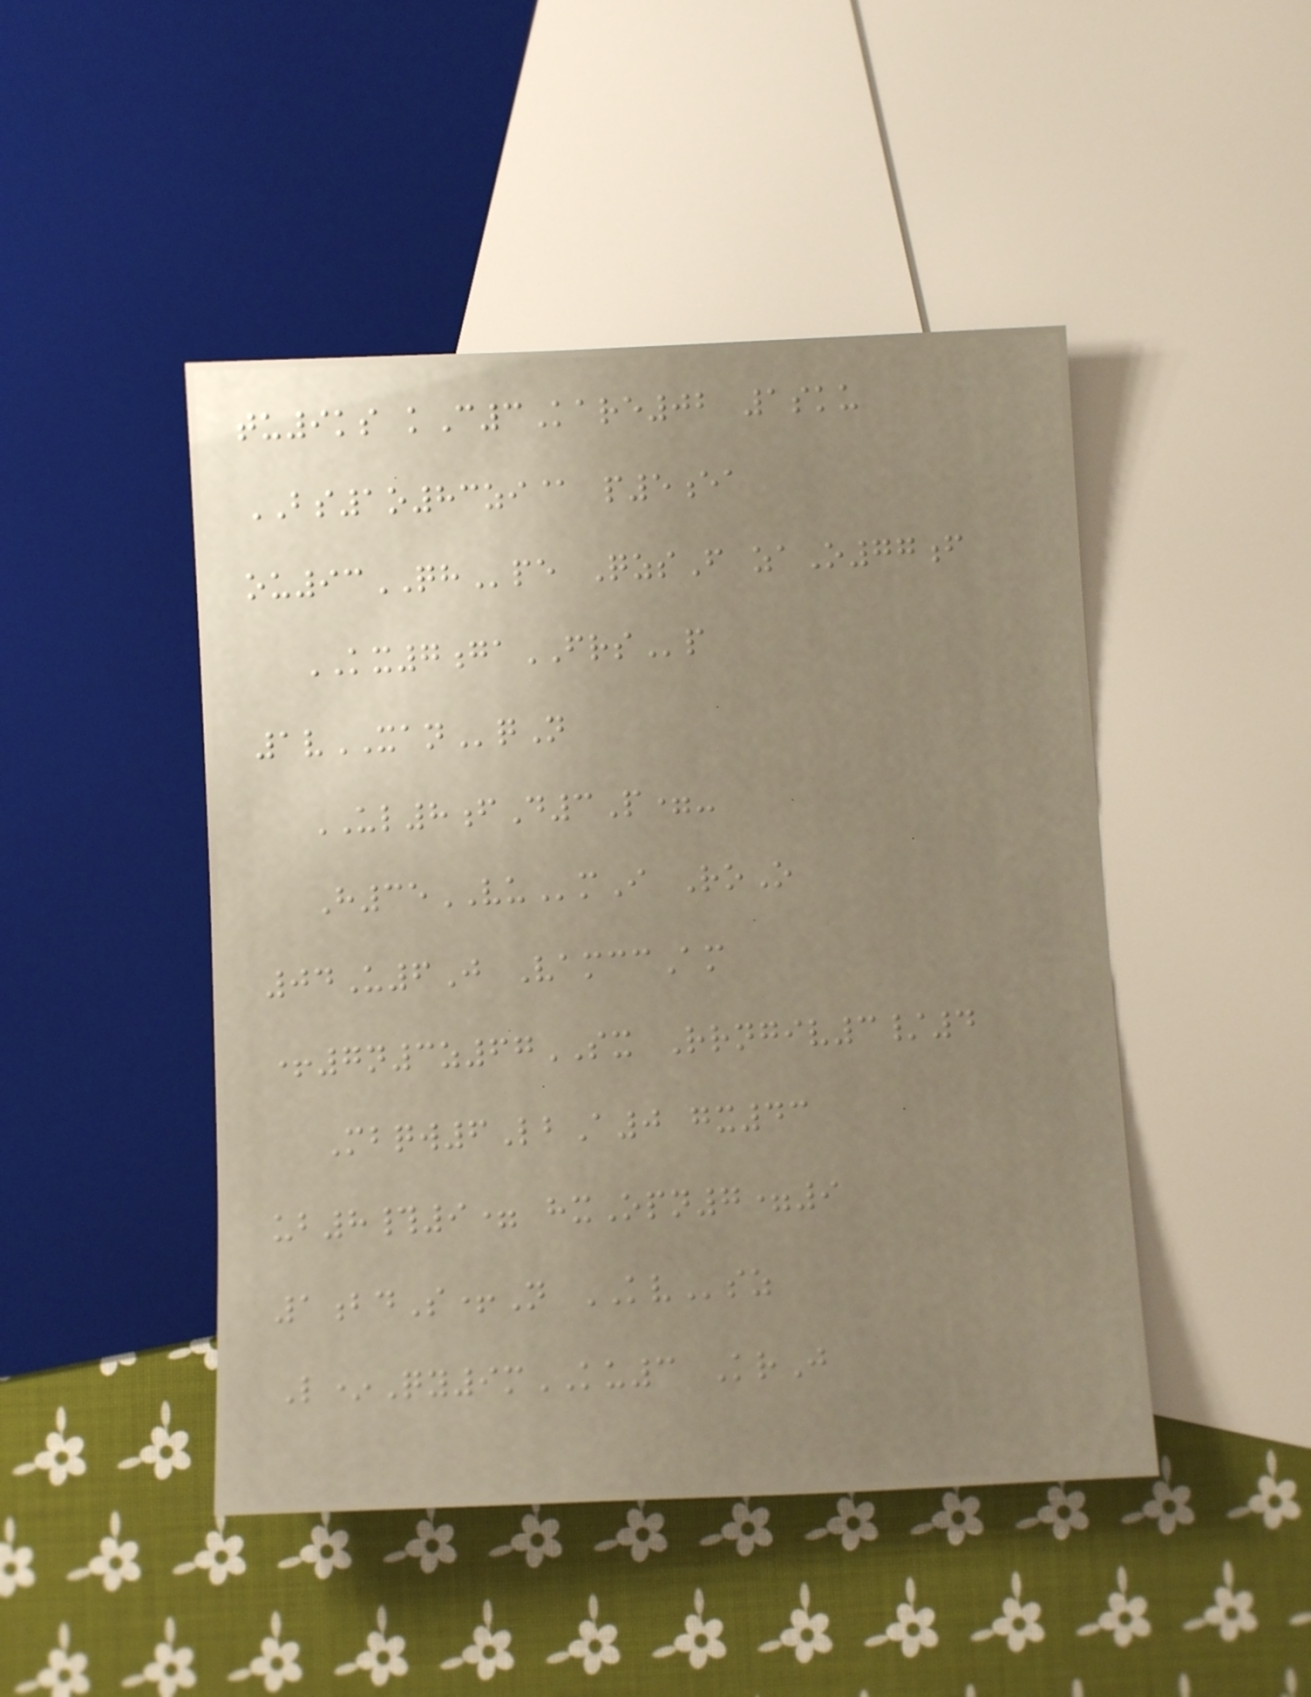tu9ks kC3Kare02 1sku
BS1o83zi@ p5ea
ou93QHpe QzsF zaO77f
KX7gaFRSp
1vXANqN
UL8fD3P=-
H35VUmI RoO
04U6J VamccAm
+7n3z67SX Rrngiv3/4
Mbqw6LbA0 gx43
ub8#9= hxOpn7=9
1bdS+N KVsz
L*Qy9mKU3 KrJ
